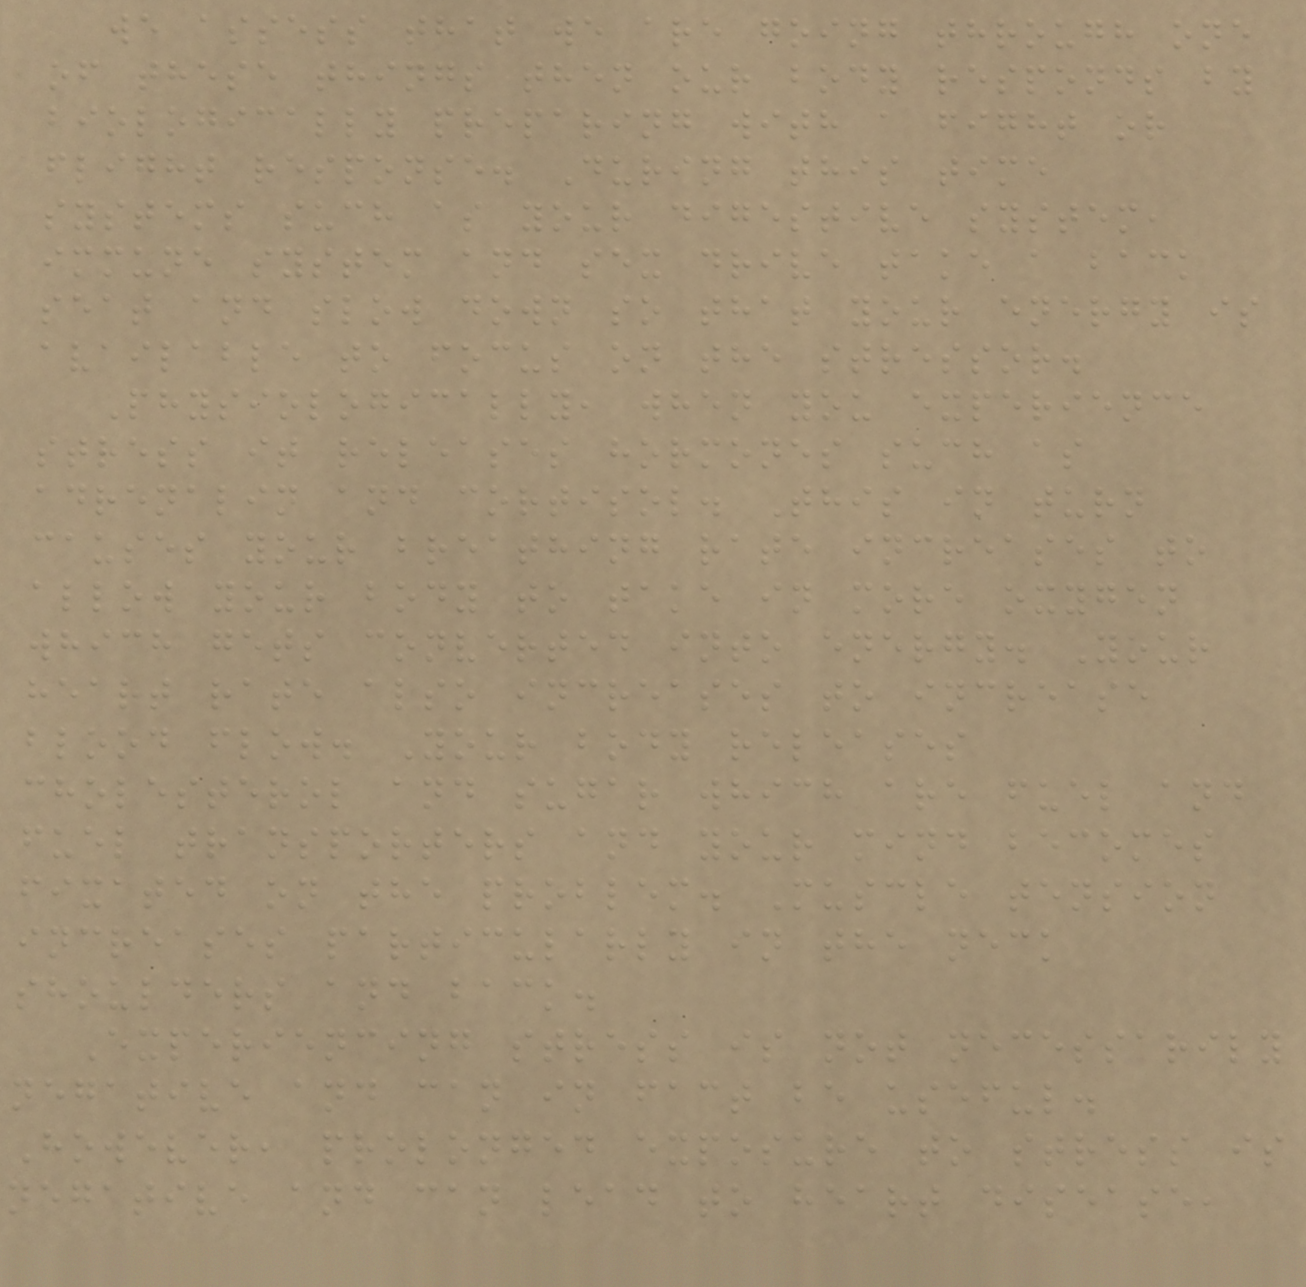we assess that we are going through one
of these things then our body responds by
biologically preparing with a fight or
flight response. During this time
systems such as your digestive system,
immune system and sex drive take a back
seat and slow down so that your energy is
available to focus on the stressor.
Physiologically, when you experience
stress it releases hormones such as
adrenalin and cortisol. This in turn
causes your breathing rate increases to
allow your body to take in more oxygen
which gets converted into energy. Your
heart rate also increases to increase
blood flow. Your body releases
cholesterol and sugar which are fuel and
fuel transporters and your mind becomes
fixated on the problem. Muscle tension
increases particularly in the neck
shoulders and back.
Experiencing stress is not necessarily
negative and can in fact be useful.
However, prolonged exposure to stress is
negative and can lead to heart disease,
